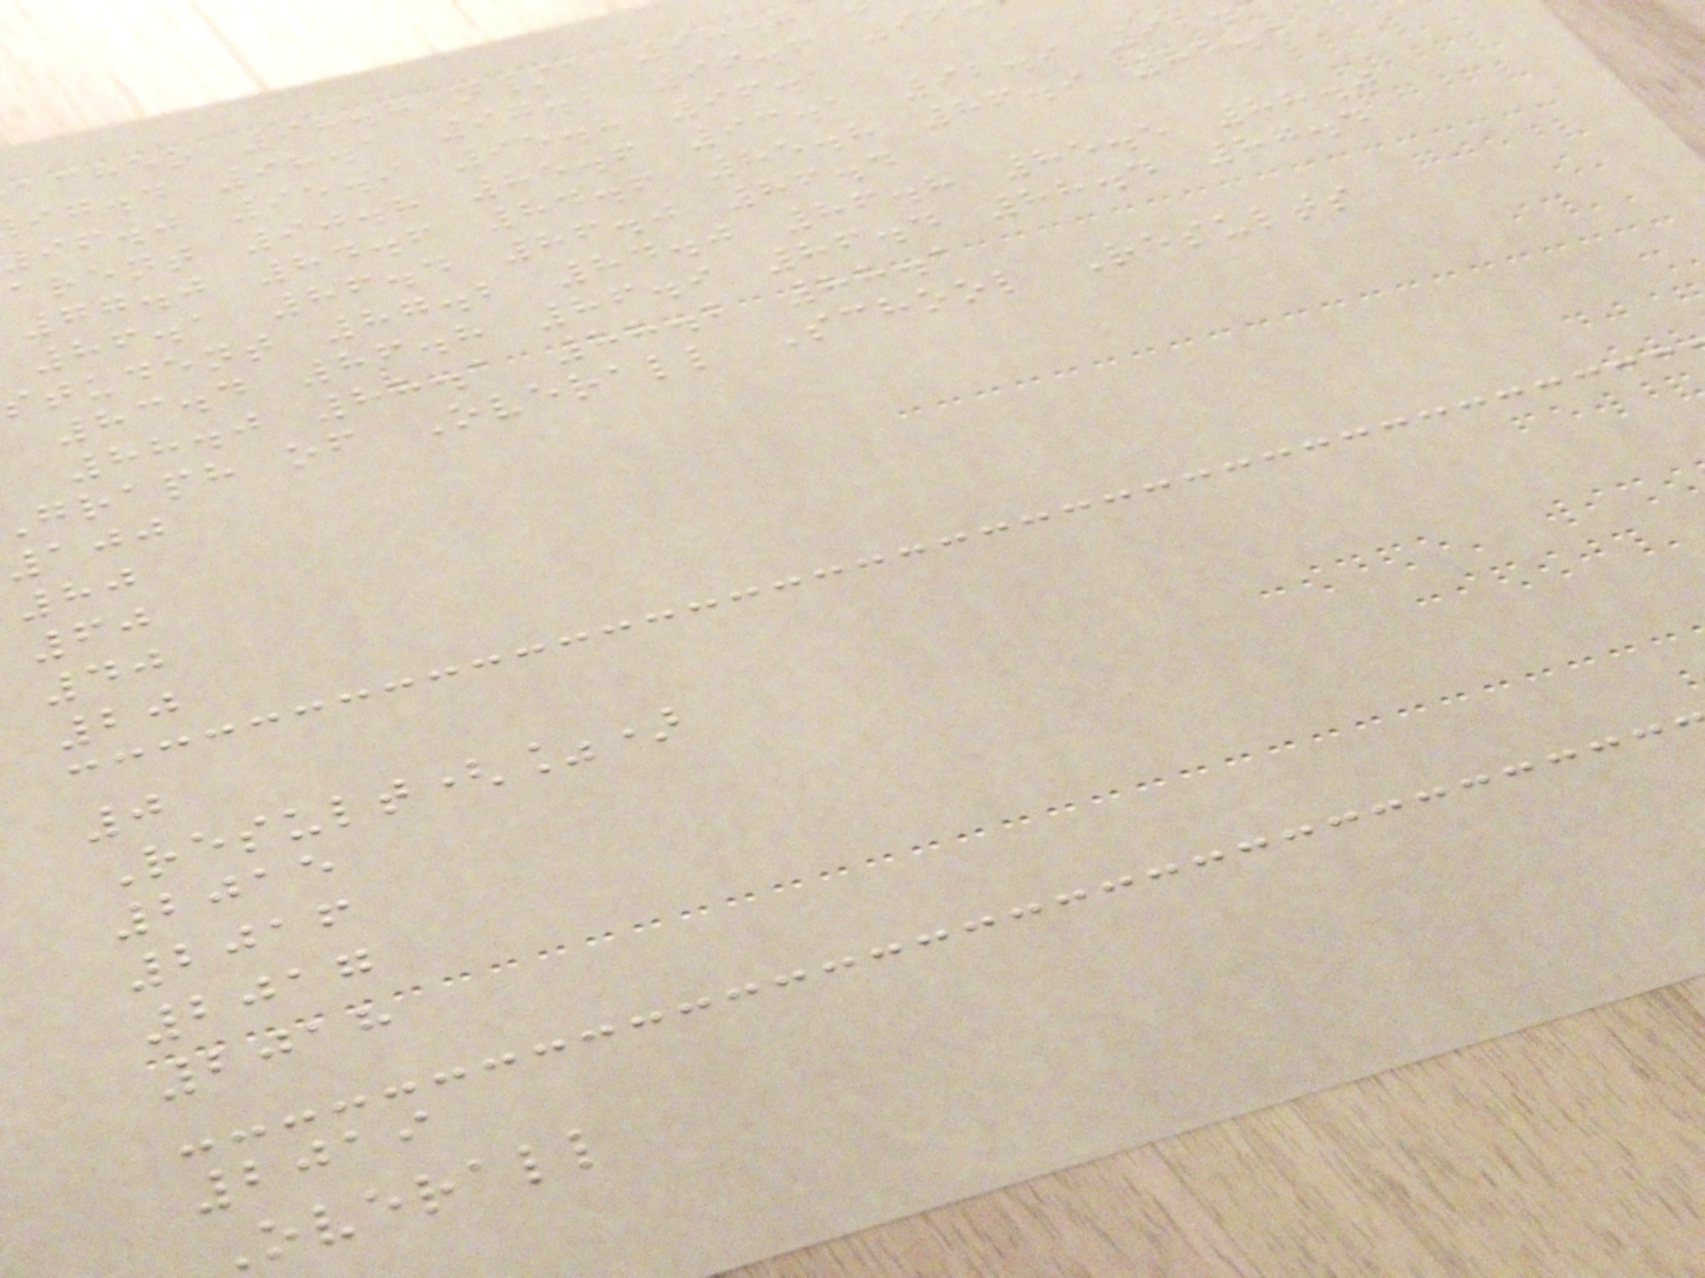acher 98.7 n/a 98.7
ig.d 98.1 97.2 96.6 96
if.j 95.9 95.8 96.1
arent 90.8 85.6 93.1 92.9 92.
77.0 84.6 84.6 85.8 86.9 85.4
86.1 86.4 86.0 86.4
student 87.2 84.0 86.8 85.5 88.0
83.4 86.8 86.9 86.4 88.4 87.4
88.0 88.1 88.2 88.1
graph of Overall School Results
100
80
60
40
20
0
Result(%)
2015
2016
2017
2018
2019
overall
